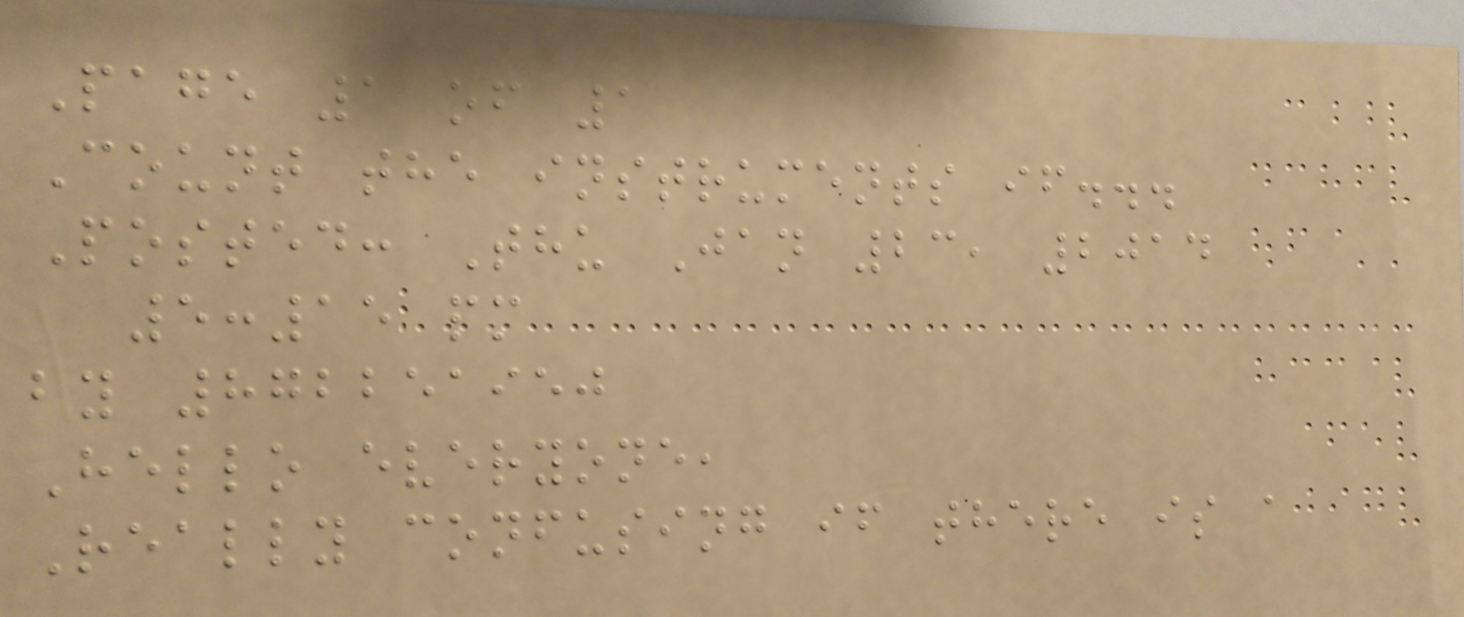Page 1 of 1
Count the instruments if...
Posted: Thu Jan 23, 2014
5:15 pm
by 872251950
Hello everyone,
Really confusing if there is a
